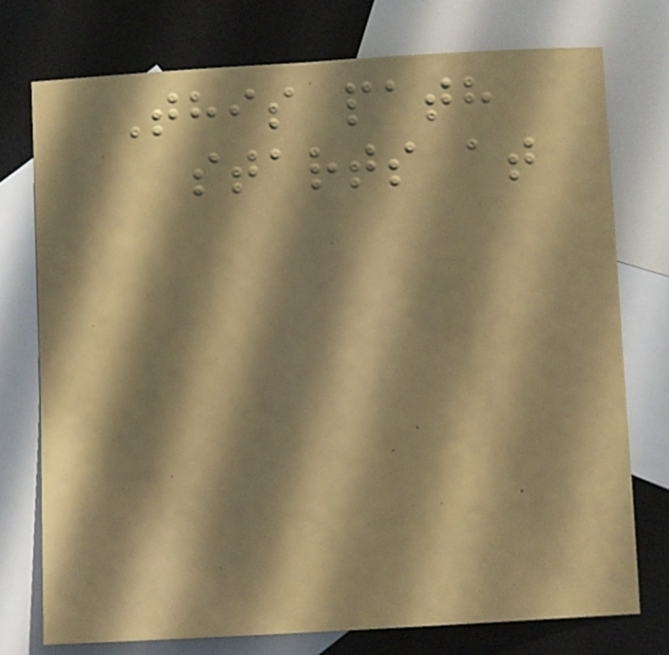This path
starts at
